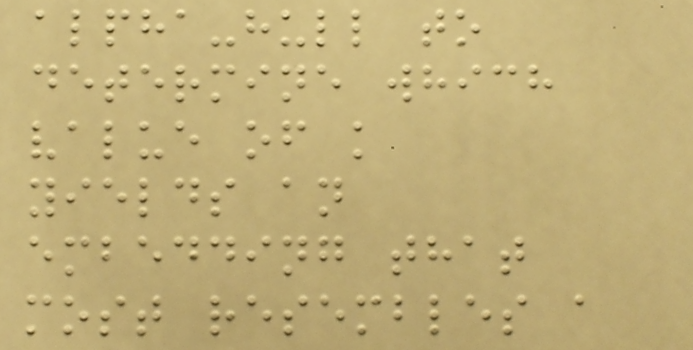alpha-hull to
determine which
value of k
yields an
embedding that
most resembles a
